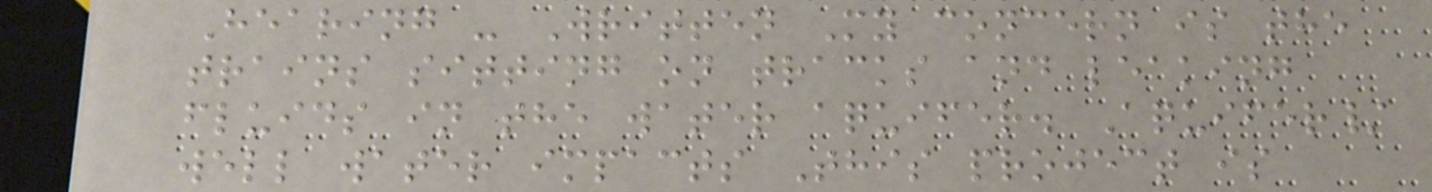Hearing - Written My concern is the
trains sitting on tracks and leaking
fluids in the water aquifer. Aquifer/
well water impacts This project is
